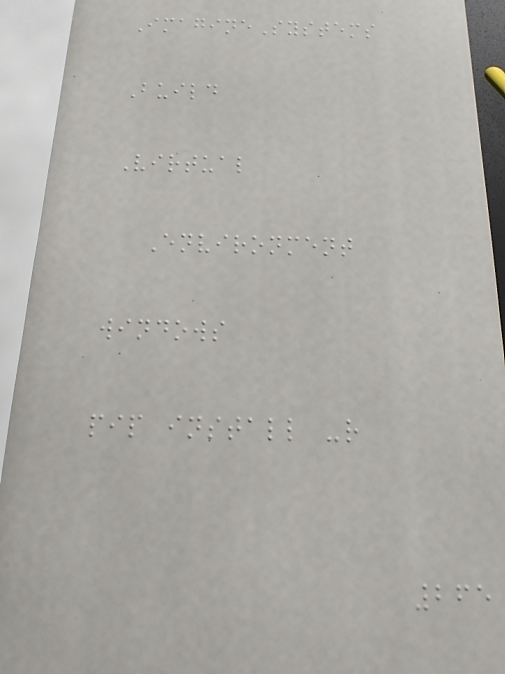ImagineSystems
Build
Virtual
Environment
windows
pip install -r
265
